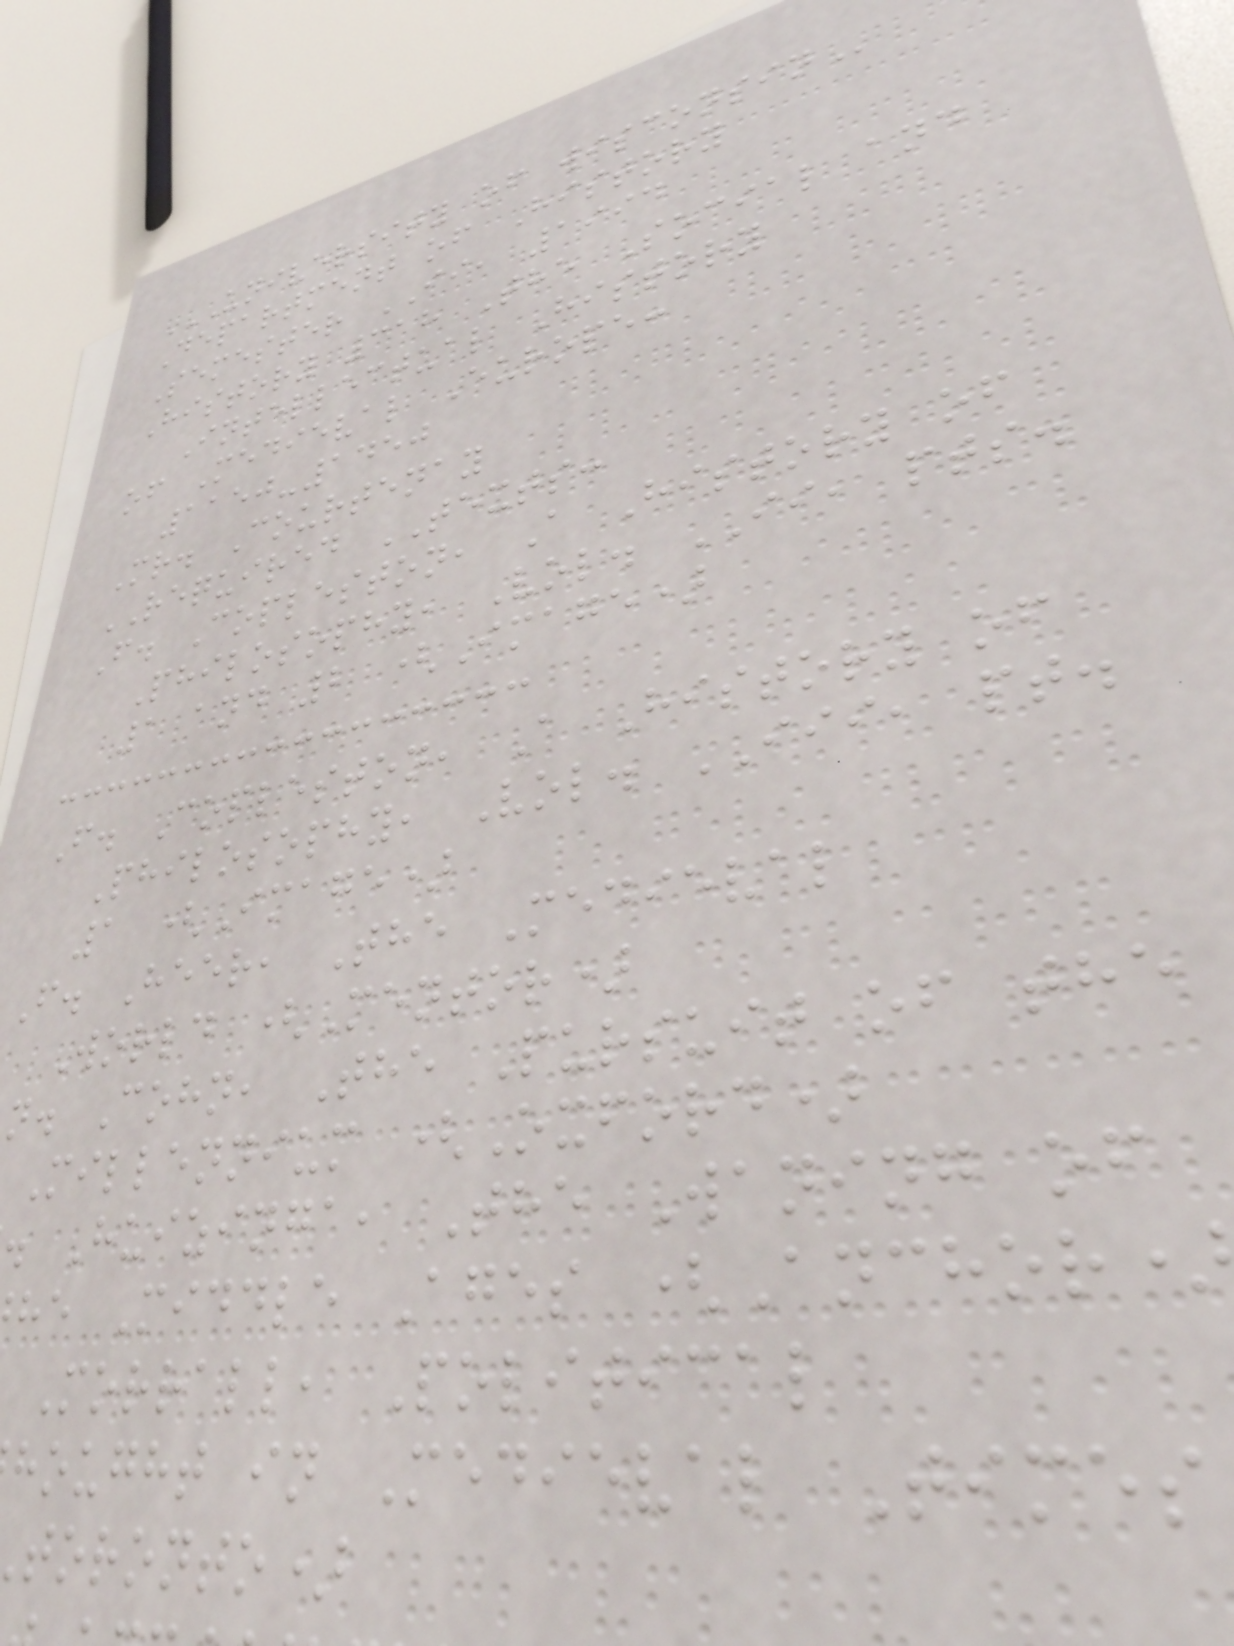UNIVERSITY OF WISCONSIN
Department of History
Semester II, 1994
History 318 The Social and
Intellectual History
of Medieval Europe:
1150-1450
Mr. Courtenay
REQUIRED TEXTS:
F. Copleston, A History of
Philosophy, Vol. II, pts.
1 and 2 (Image)
F. Copleston, A History of
Philosophy, Vol. III, pt.
1 (Image)
F. Heer, The Medieval
World (Mentor)
n. Cohn, The Pursuit of the
Millennium (Oxford)
. Huizinga, The Waning of
he Middle Ages (Anchor
Morrall, Political
hought in Medieval Times
toronto)
